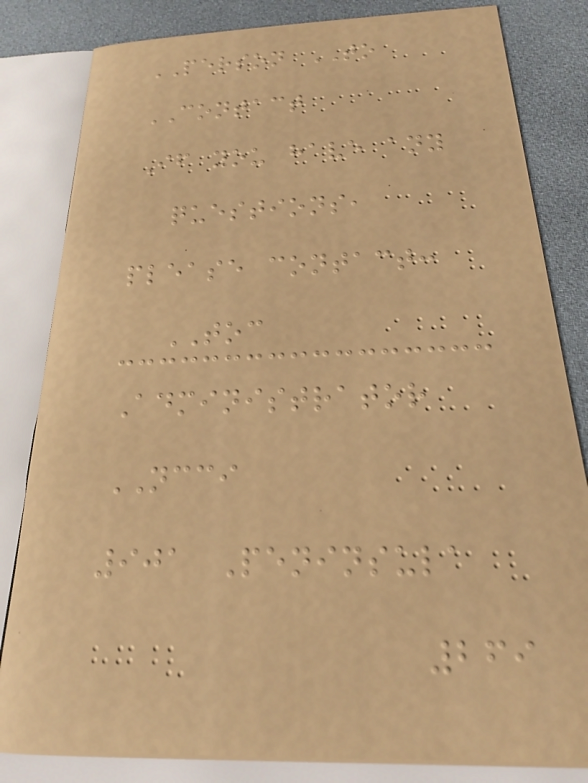PERSON TO
CONTACT
If you have any
questions,
please contact:
TOC
Administrator
NCCI
901 Peninsula
269
